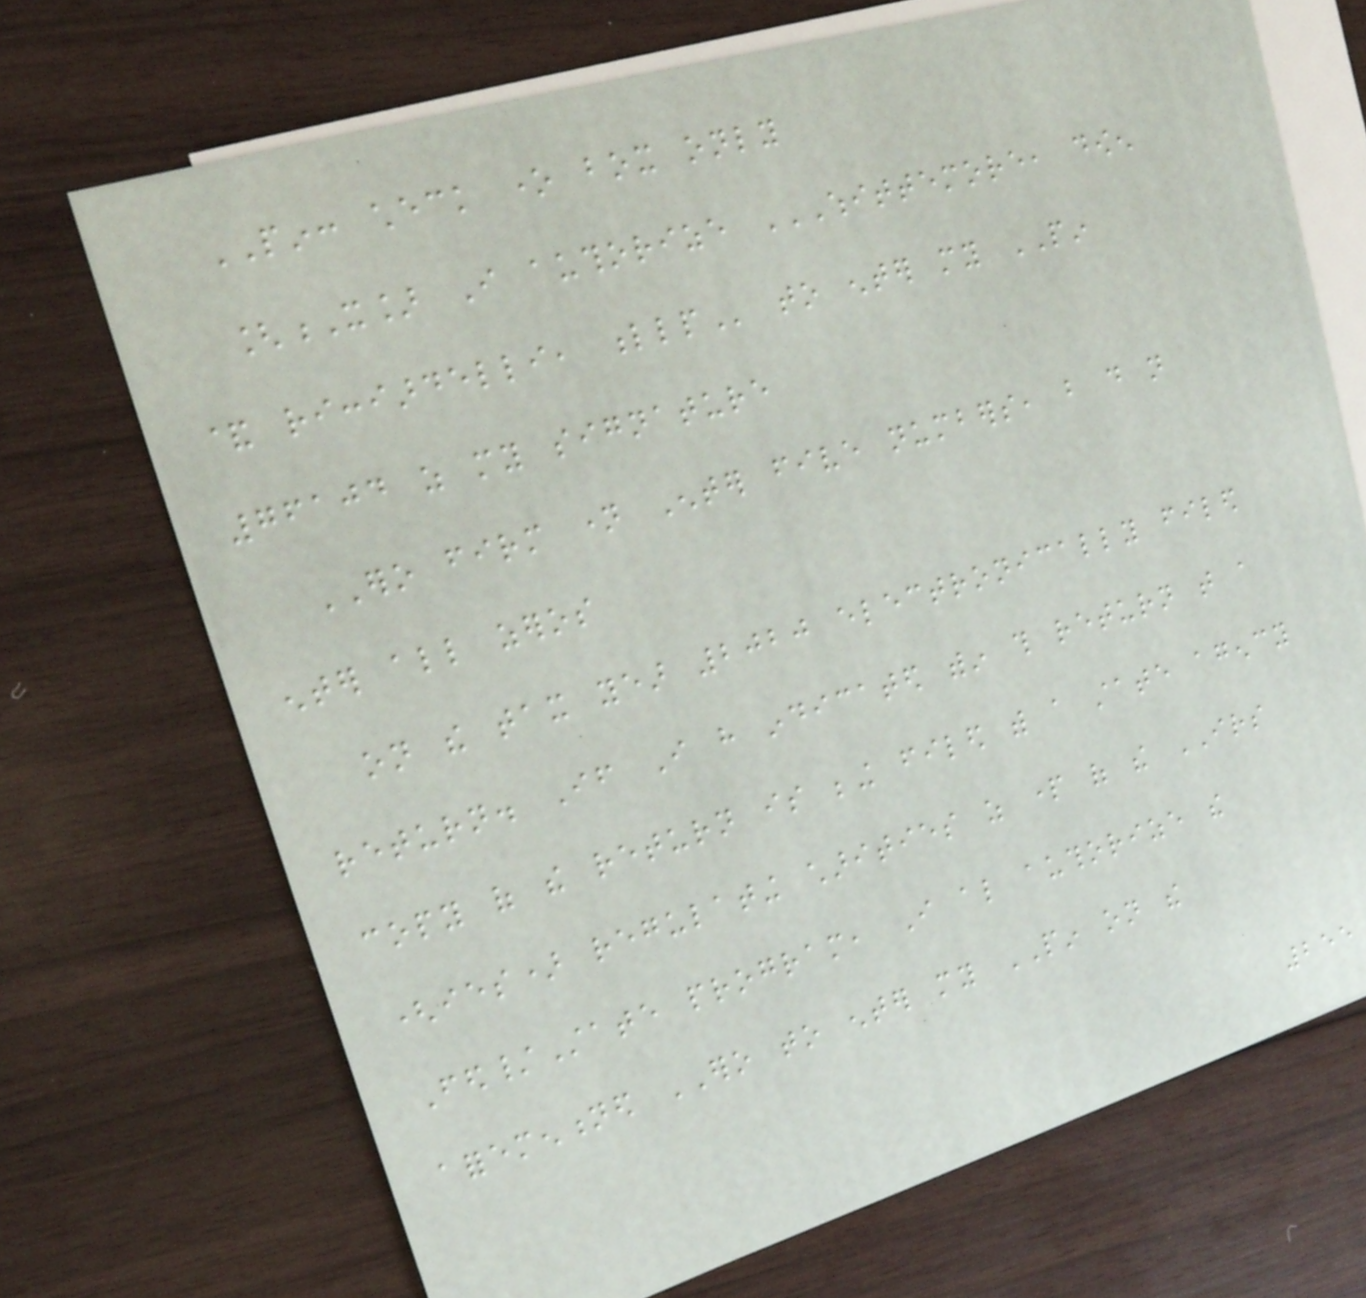PIN: check one box only
[X] I authorize WHITTEMORE, DOWEN
& RICCIARDELLI, LLP to enter my PIN
76104 as my signature
ERO firm name Enter five numbers, but do not
enter all zeros
on the tax year 2020 electronically filed
return. If I have indicated within this return that a
copy of the return is being filed with a state agency
(ies) regulating charities as part of the IRS
Fed/State program, I also authorize the
aforementioned ERO to enter my PIN on the
255
